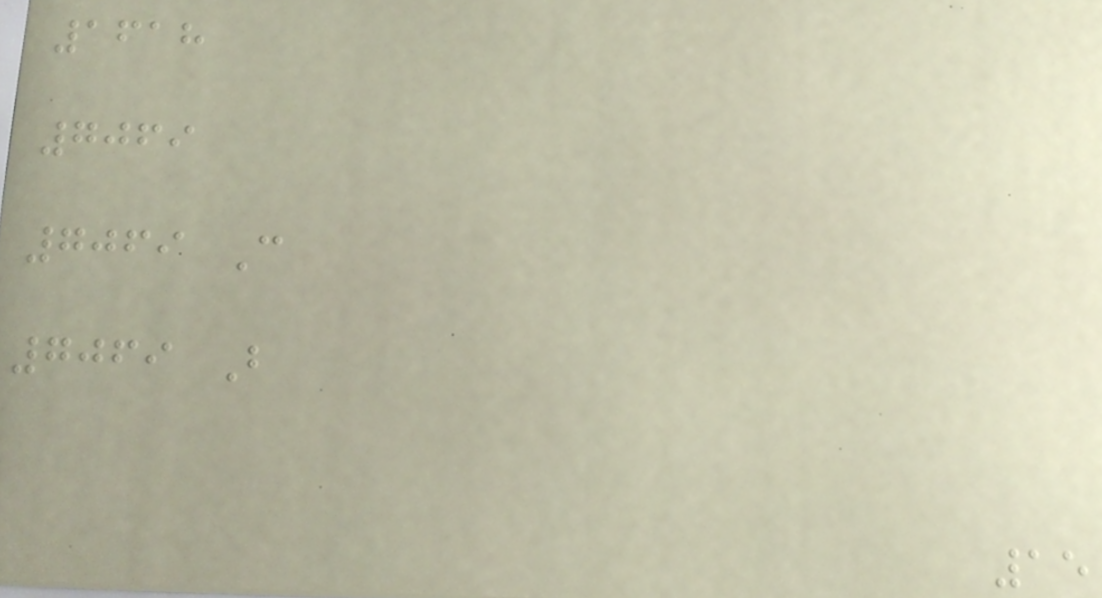1618
7069
7069 C
7069 B
15
